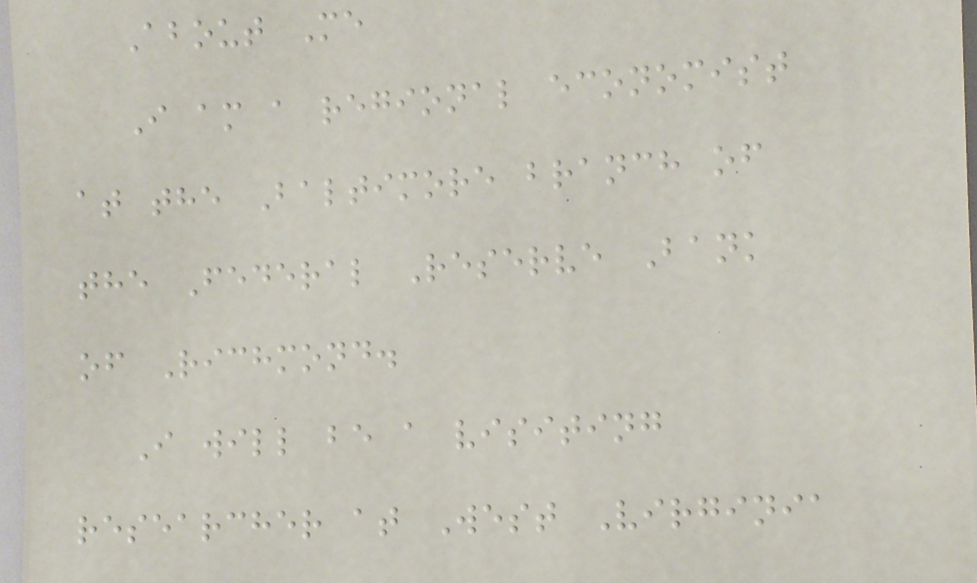About Me
I am a regional economist
at the Baltimore branch of
the Federal Reserve Bank
of Richmond.
I will be a visiting
researcher at West Virginia
